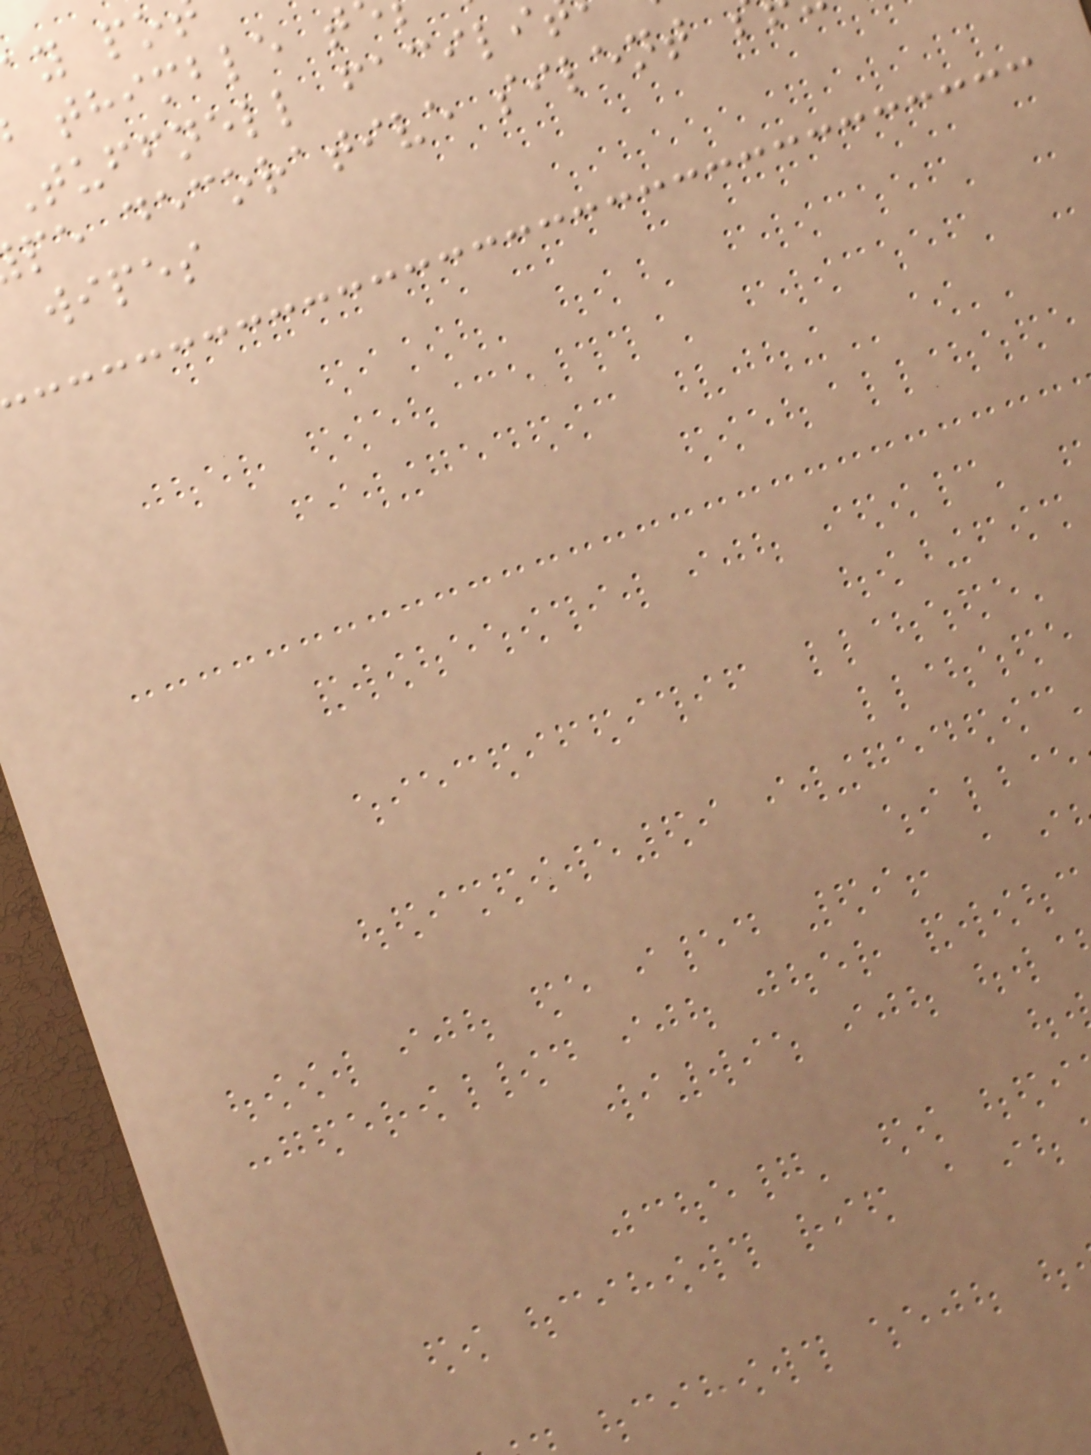thimble t
Tuffnell facili
pe decorative silent
wipes
